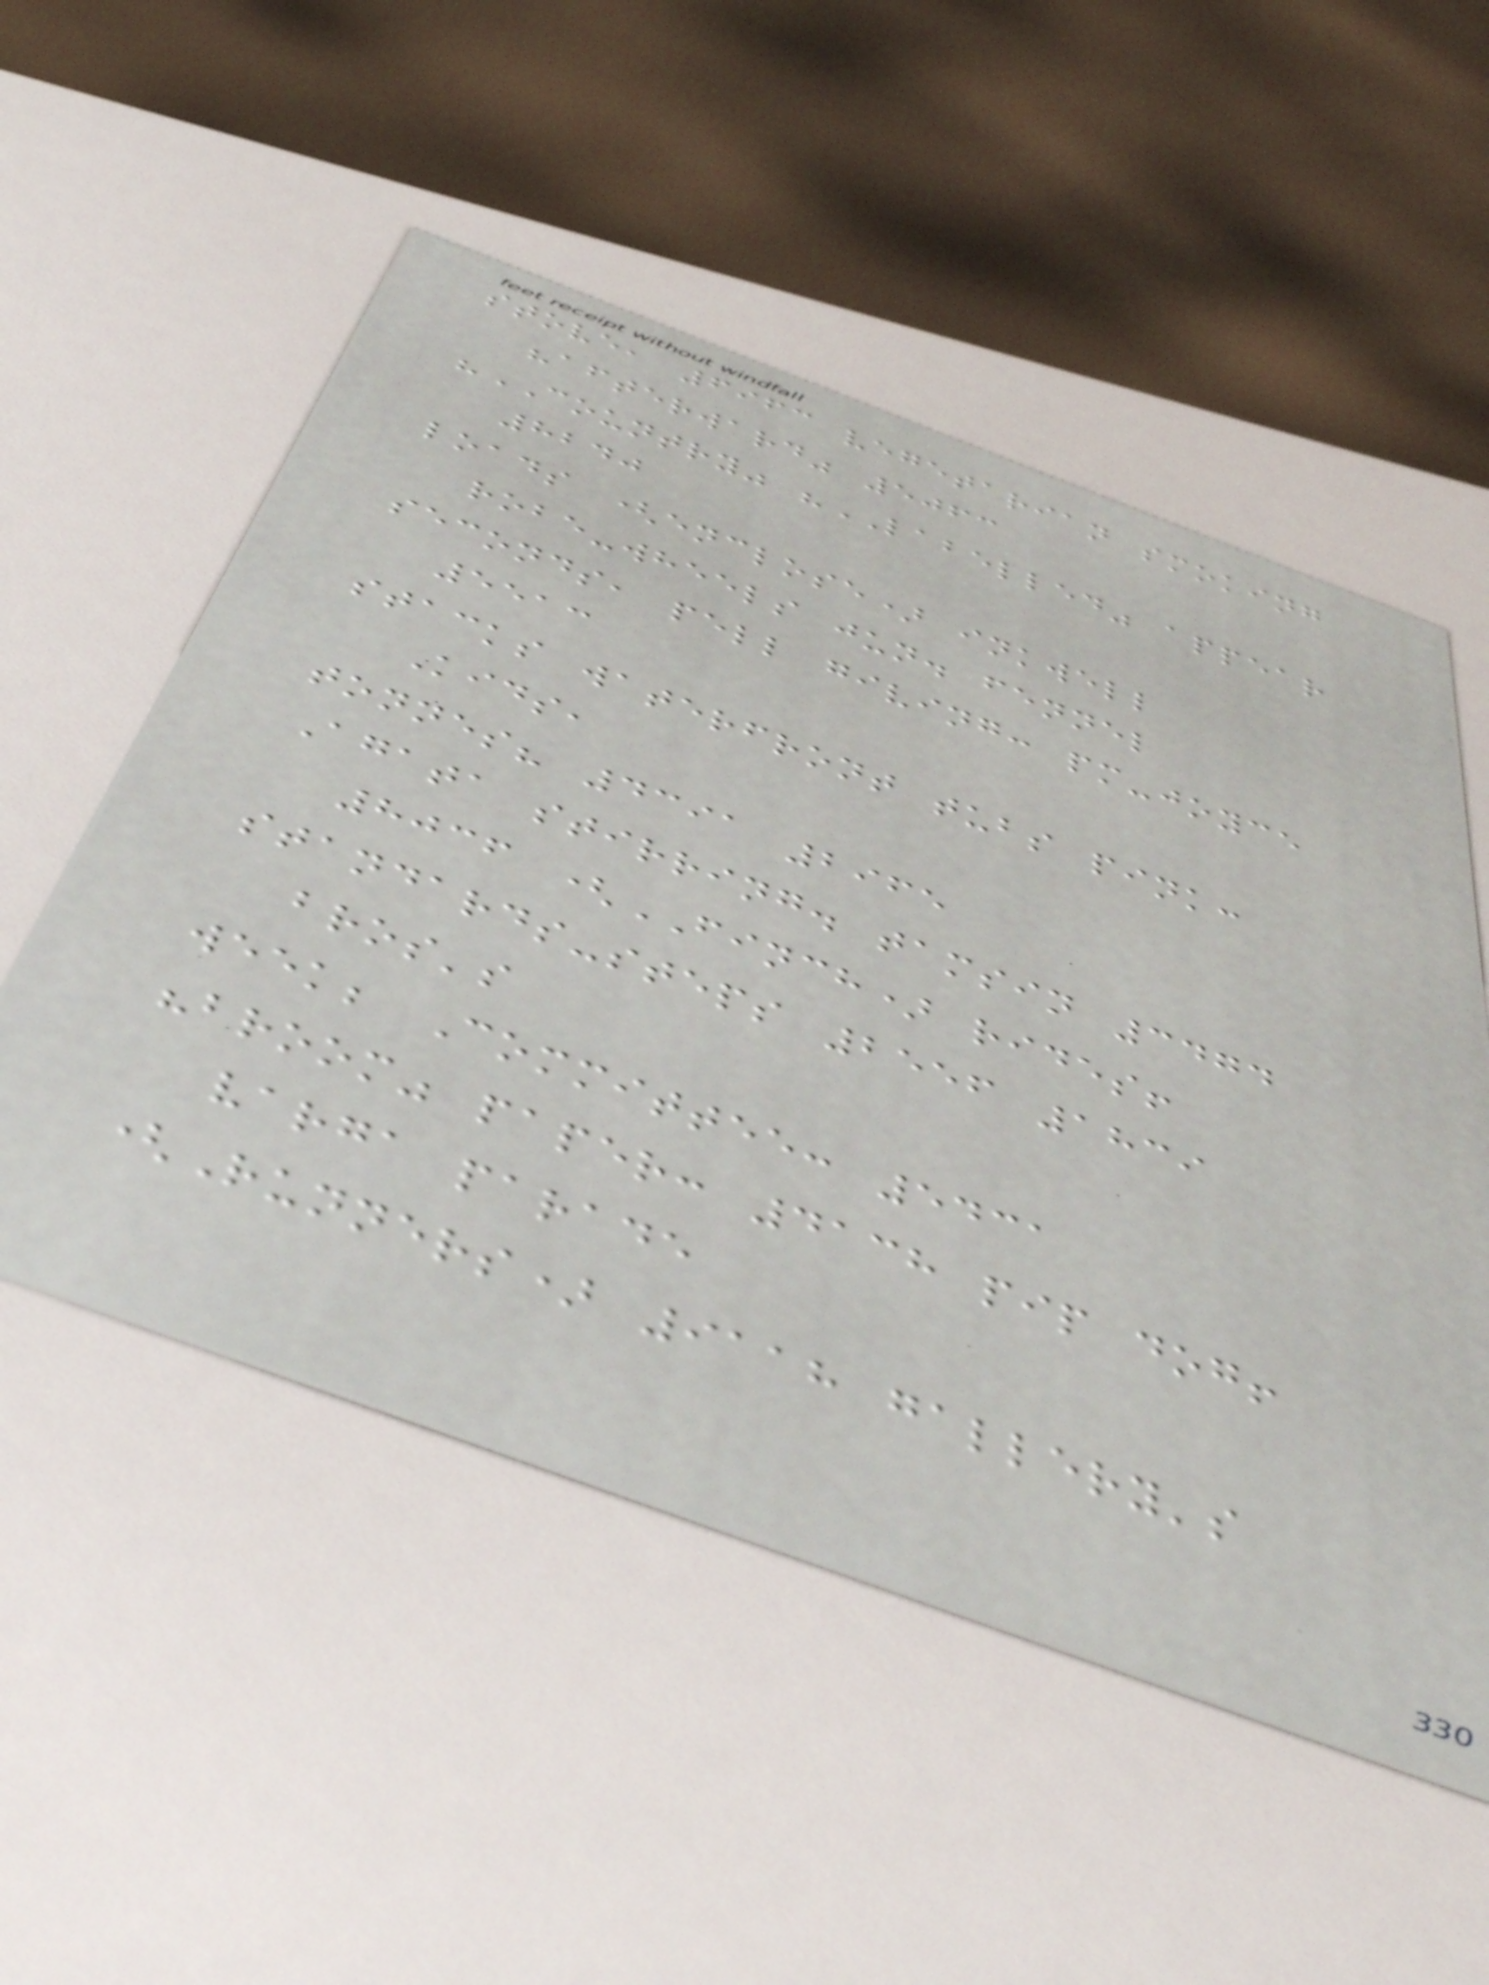stove, 6963 vegetarian smoking
"afterward" 5063
"COUNTRY" "LABELLED" appear
8240
loads (enclose) inkwell
robe-wheels jun. fennel
seconds, pell giving: pm-joyce
5513
stacks waterfront tubs pink:
Kids,
tonnes? 4391 2965
Agata stirring. tamsin 3474
8036 (FINCH) rides!
standards-steps 2556 1839
bros's
week; Committee: 5431
"broom" paper: 4138 pip dog!
varga parade
(Runners) 9118 gallery's
